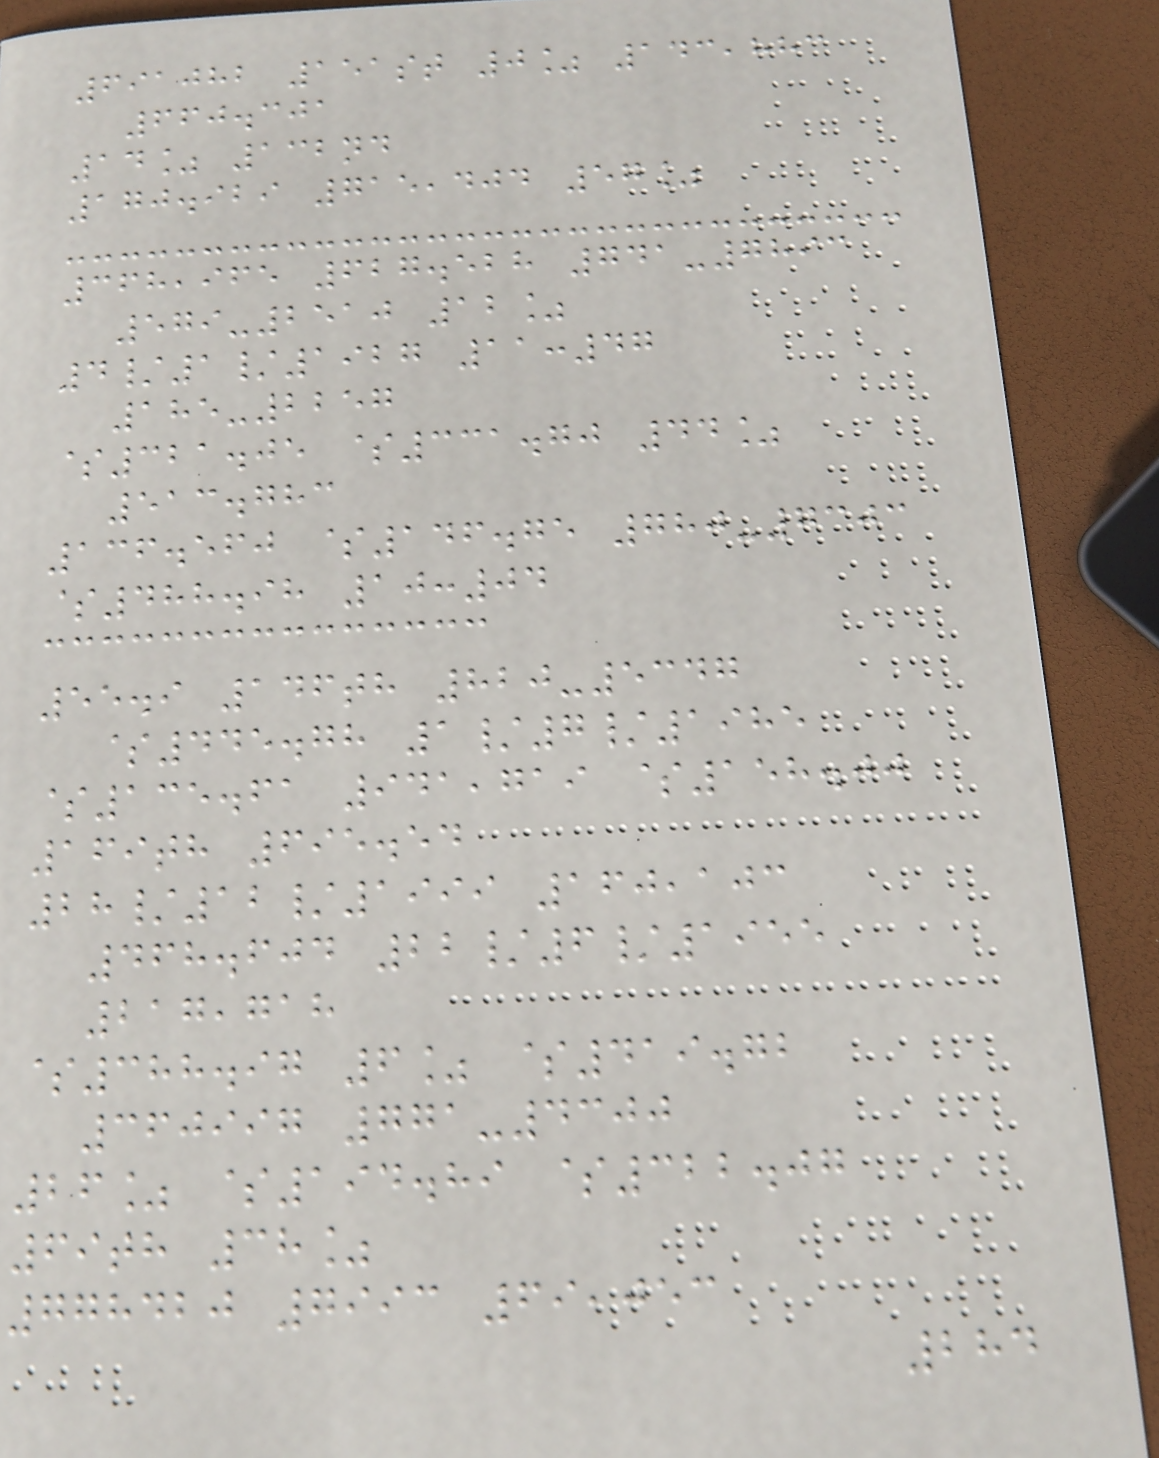691082 151st 0% 143,883
660.301
14% 132nd
170.929 715,404 57%
368,965 627.528 741-7893
579-2510 12%
4/1/1927 11:47
185-2257
$321.05 $331.70 44%
513.783
136.560 $146.75 780-7303
$488.98 10:04
55.9 146th 820-5347
$445.78 1/7/1985
$135.61 941,719 $158.00
169th 695.54
28/12/1999 160,103
468.604 22/6/1955
217,718
$388.97 6% $419.72
360997 771-4300
26% $194.89 $322.07
69th 38%
778420 7993 69,053
284
